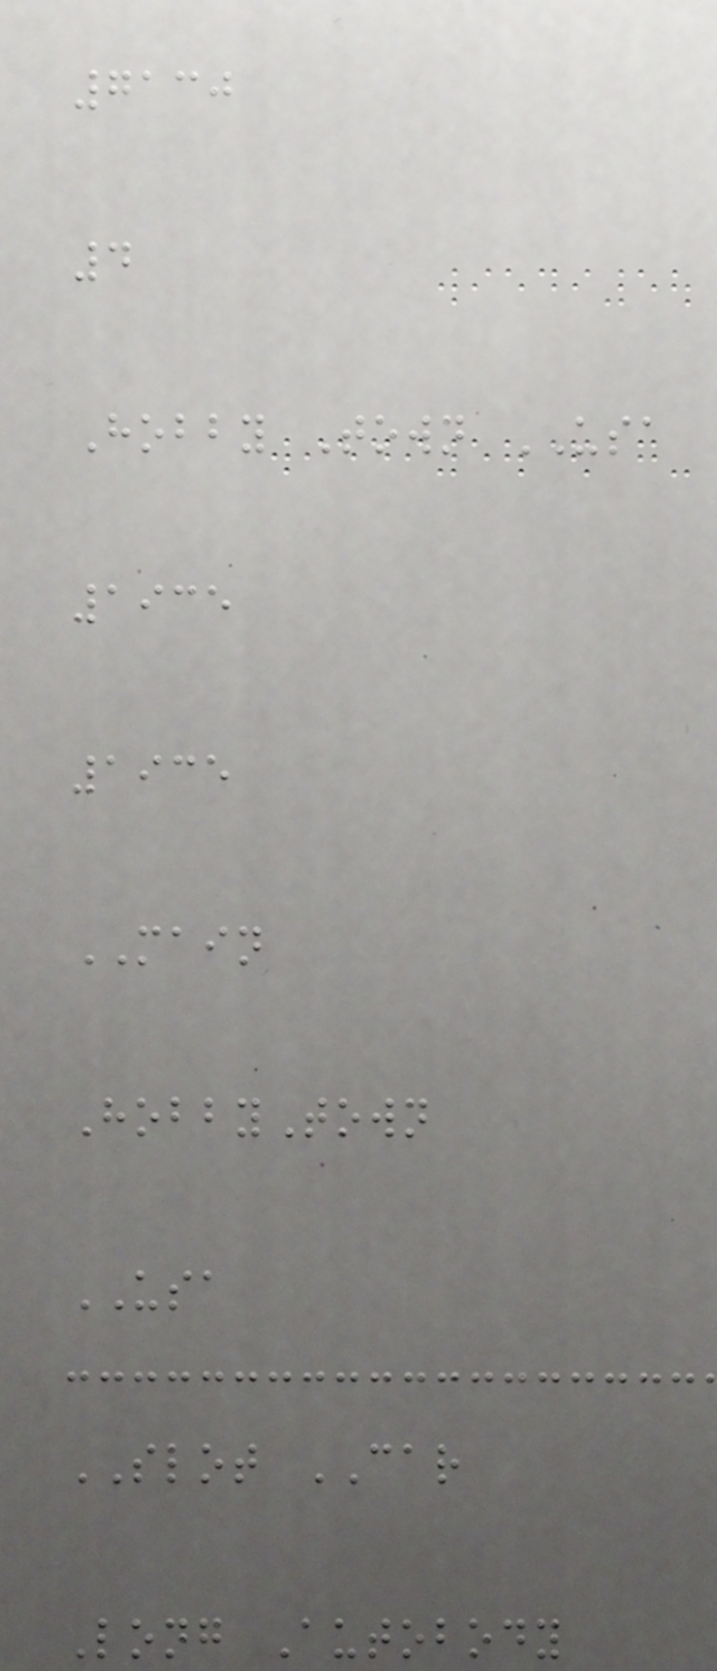7130
4
Hobby Town USA
1935
1935
MAIN
HobbyTown
USA
SLOT CAR
Long Autobody
